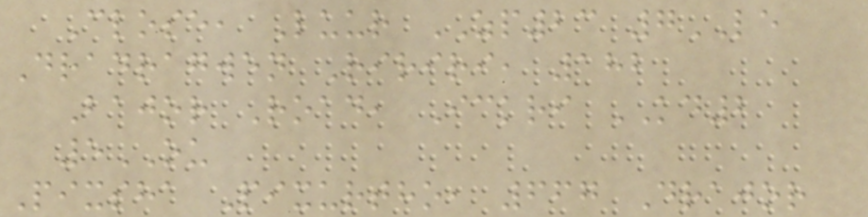Close, Luur ZP23 7LE
Dradragwen Ririri, 182
Bajor Road, Ickri KD2
5OU
Pixsha Pixurtho, 667 Drajor
